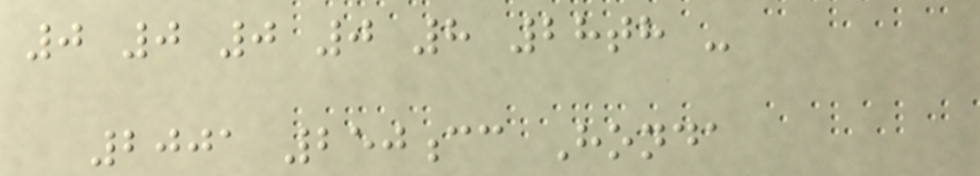0 0 0 0 8 28th -
2001 250cc Honda
